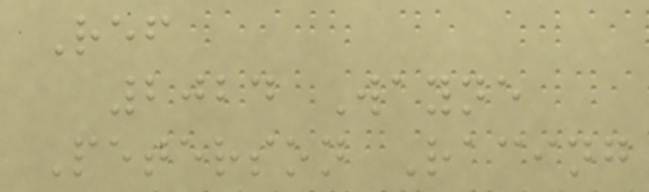Ref
2024 Wayne
Peterson Racing
